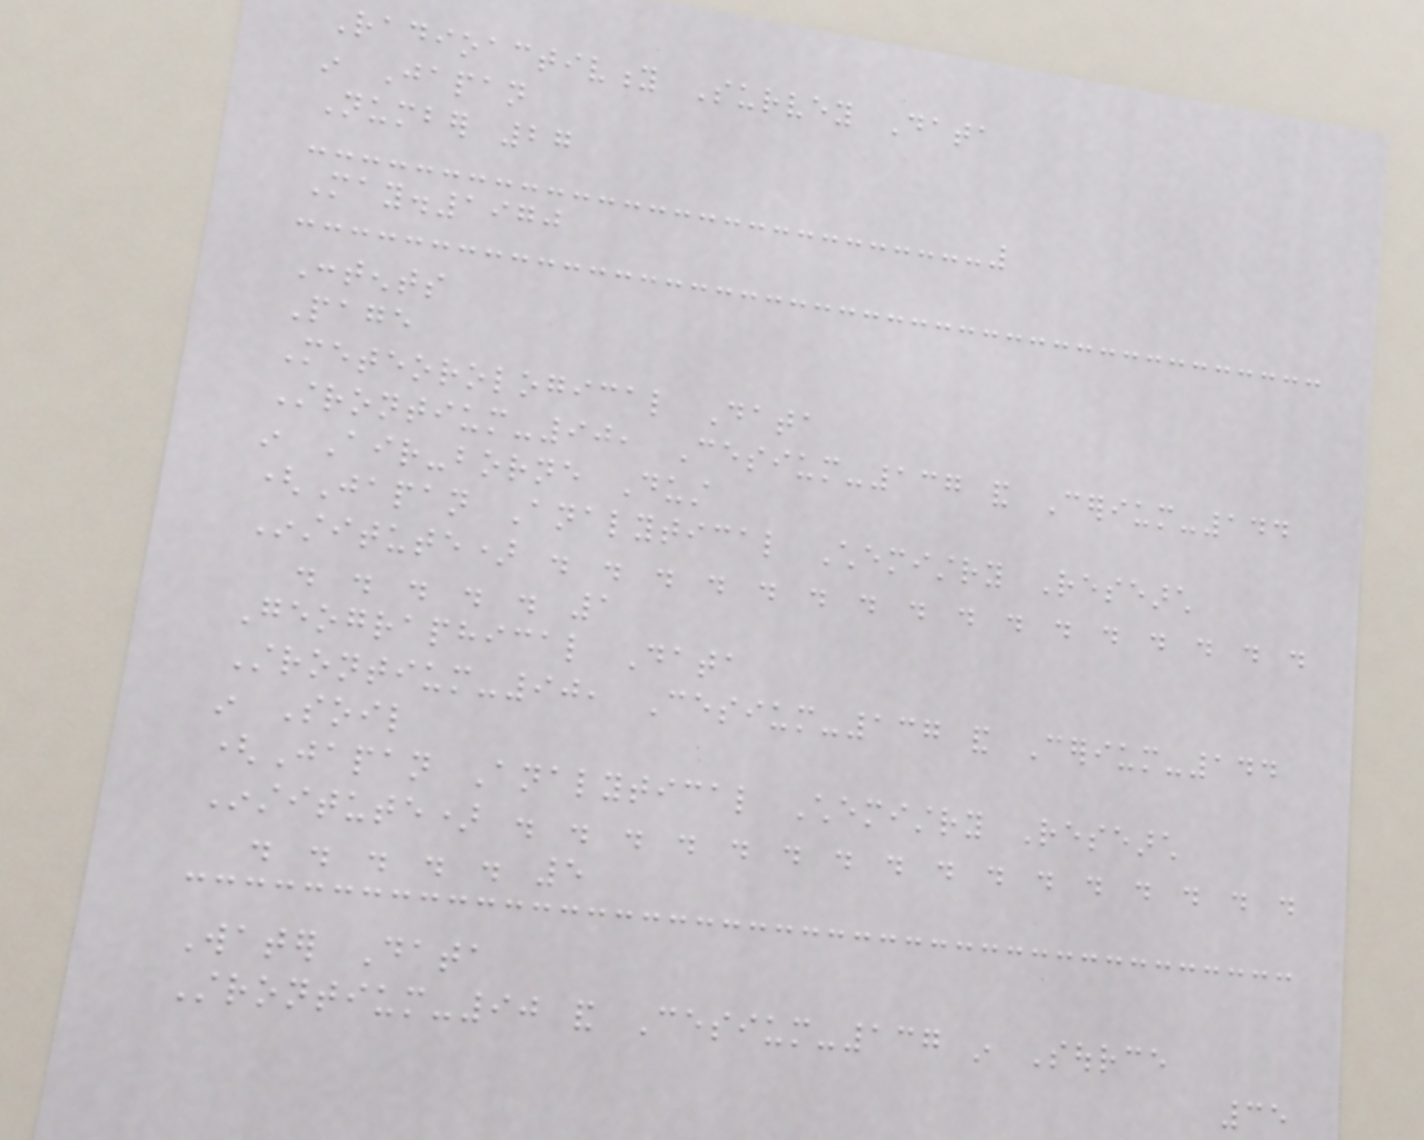Radioactivity Survey Data
in Japan
Number 27
May.1970
Contents
Page
Meteorological Data
Strontium-90, Cesium-137 and Cerium-144
in Air-borne Dust
(Japan Analytical Chemistry Research
Institute) . . . . . . . . . . . . . . . .
. . . . . 1
Geographical Data
Strontium-90, Cesium-137 and Cerium-144
in Soil
(Japan Analytical Chemistry Research
Institute) . . . . . . . . . . . . . . . .
. . . . . 5
Water Data
Strontium-90 and Cesium-137 in Source
35
